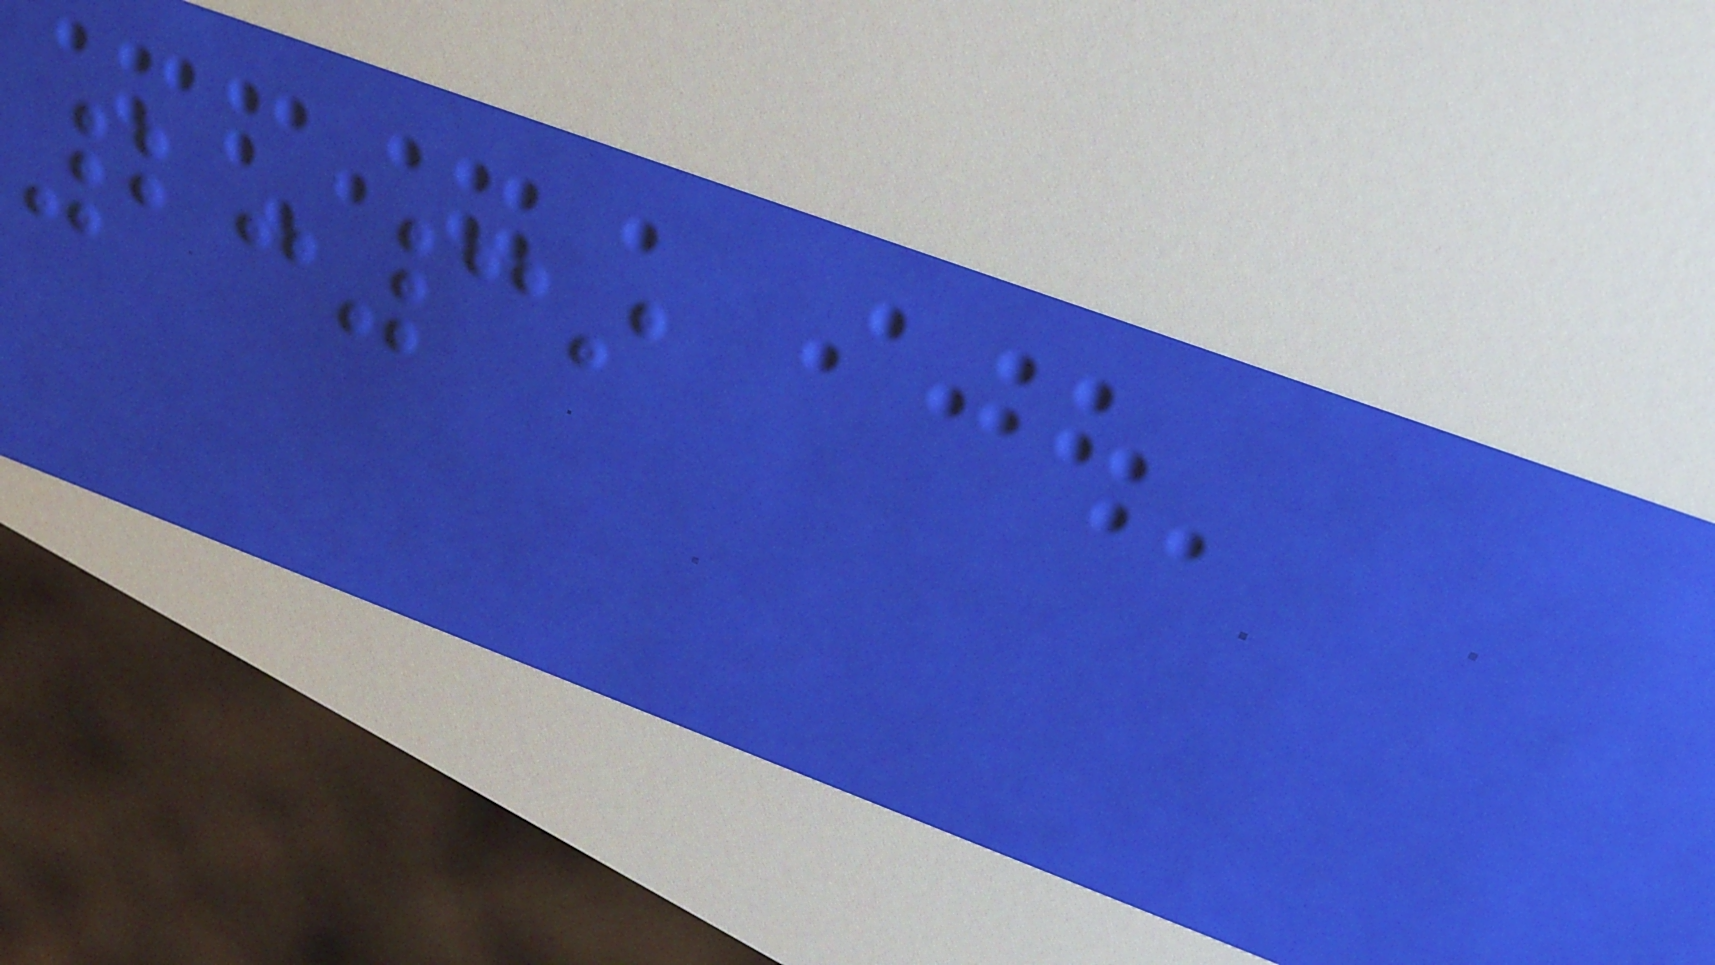2:39
